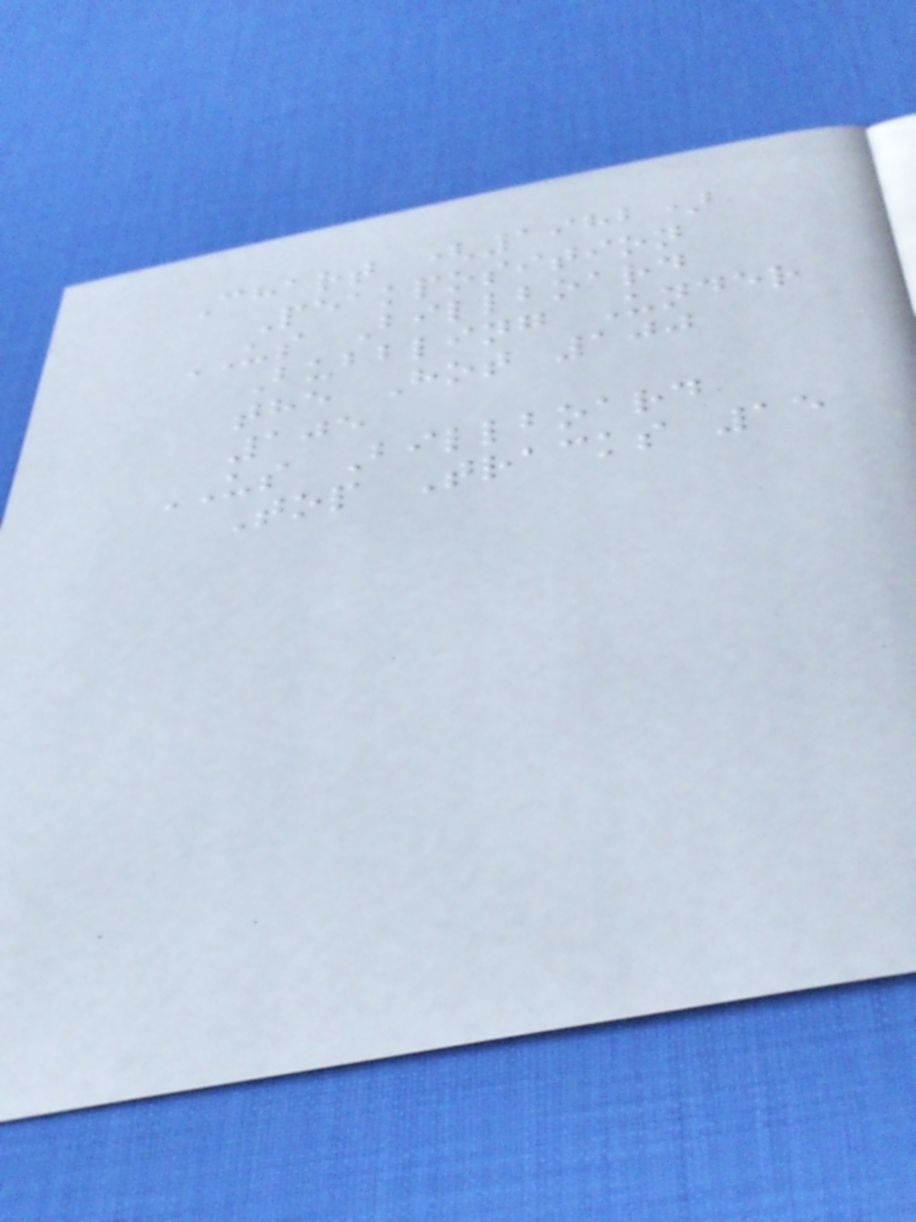Chart (1982)
Peakposition
US Billboard
Bubbling Under
the Hot 100
105
US Billboard
Top Tracks 15
